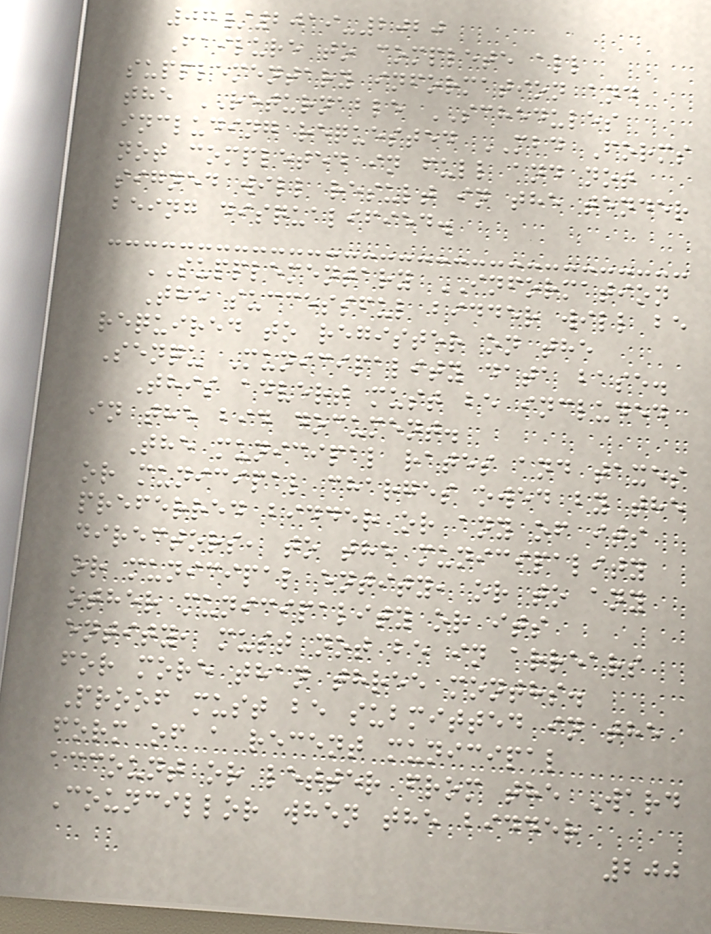07/2019-2020
Failure to complete all
supplementary information and
the RETURNABLE SCHEDULES
including requested MBD Forms
not completed in full and not
signed will result in the tender
being disqualified.
SUPPLEMENTARY INFORMATION
The successful bidder will be
required to register on the
Senqu Municipality data base.
This advert must be included
in the bid document.
The municipal rates and taxes
or municipal charges owed by the
preferred bidder or any of its
directors, to the municipality
or municipal entity, or to any
other municipality or its
entity, must not be in arrears
for more than three months.
Proof must be submitted in the
form of a recent municipal
account or letter from the Ward
Councillor when the bidder
200
